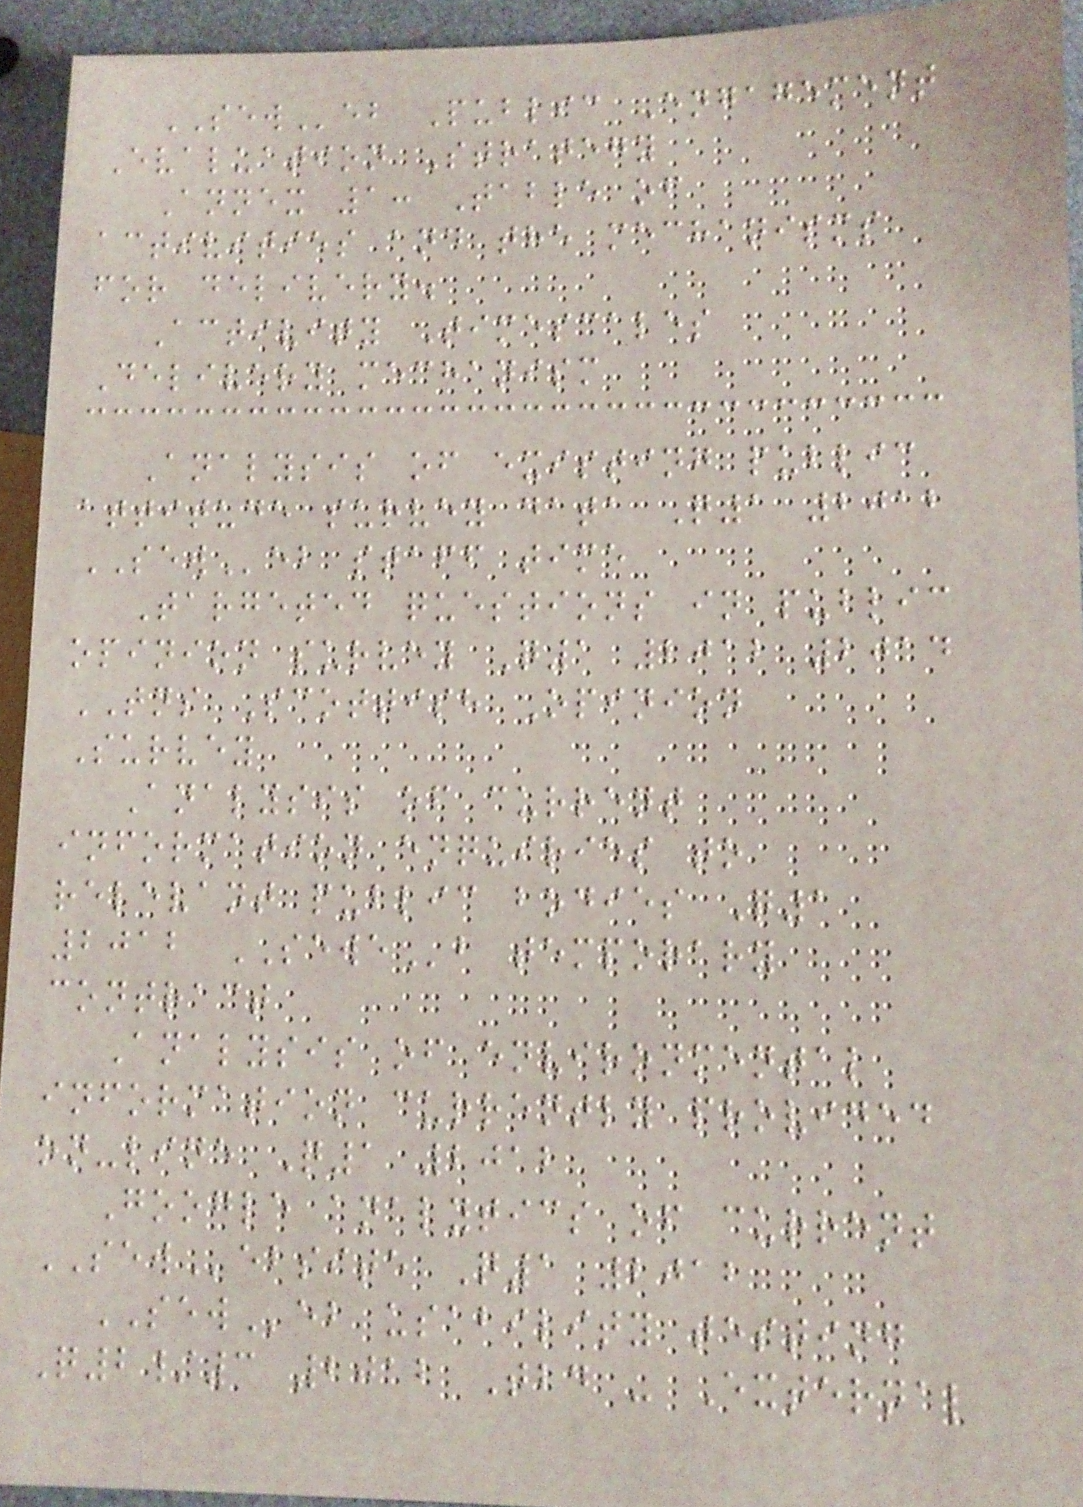SEWeb Public Engagement
Evaluation Strategy
Annex 1: Table of
activities and the mechanisms
for delivery.
Activity Timescales
Delivery mechanism
Analysis of existing public
attitude survey data Q1 2012
SEWeb staff time
Targeted questions in public
opinion survey Q1 2012 2014
TNS Scottish Opinion
Survey
Analysis of current
information enquiries to
relevant public bodies Q1
2012 SEWEb temporary
contract
Analysis of environmental
information currently provided
on-line Q1 2012
Google analytics of current
SEWebsite Q1 2012
SEWeb usability testing
Q2/3 2012 Tbd - External
